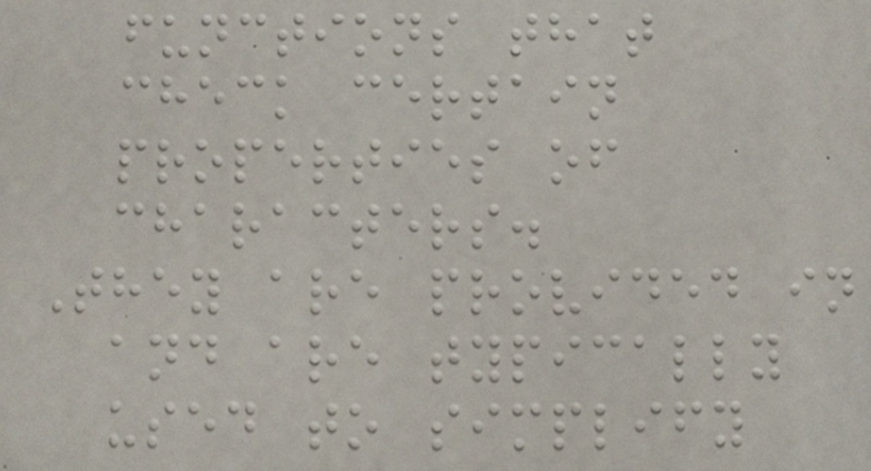functions that
check certain
properties of
characters.
They are provided in
and are typically
used to simplify
